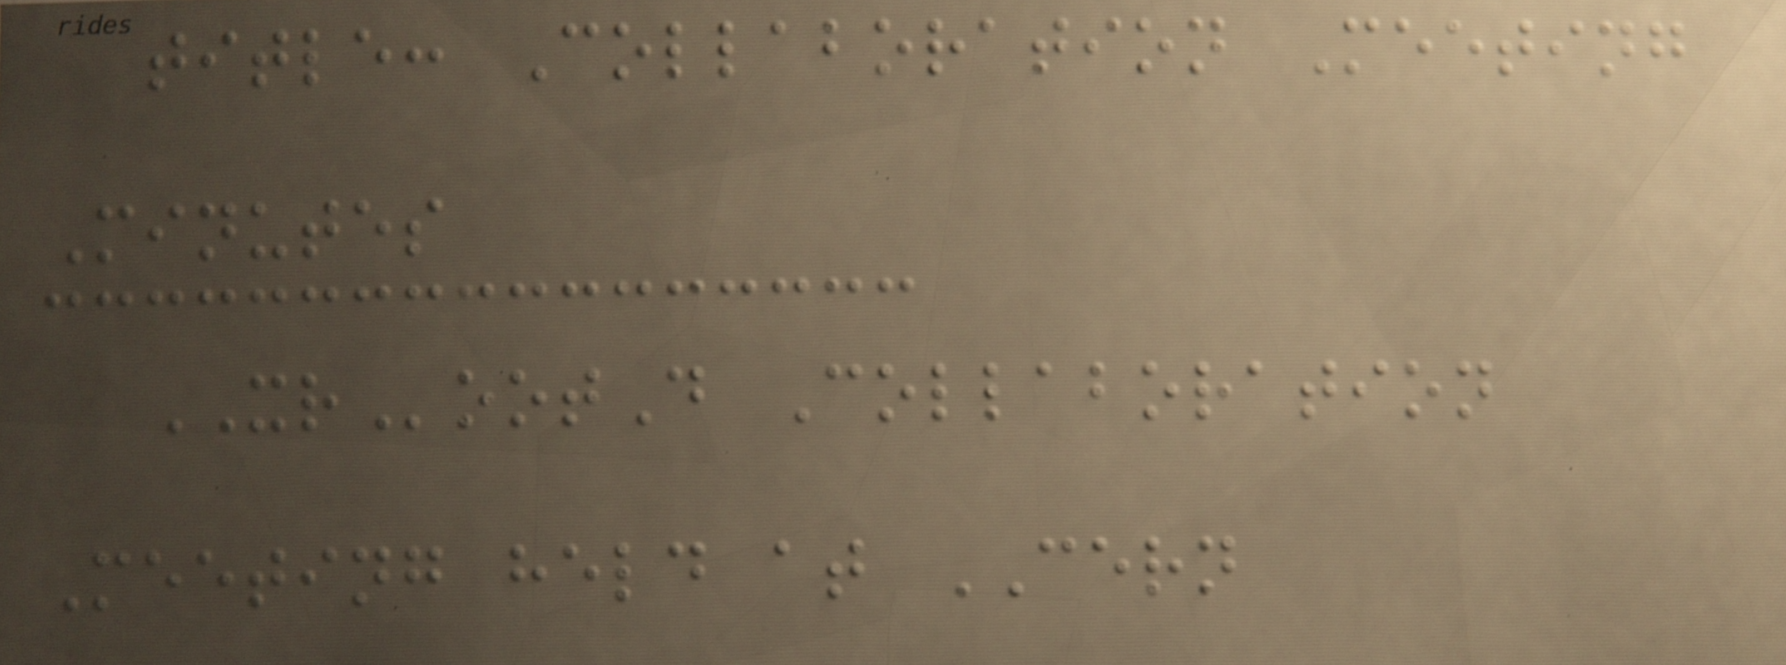title: Collaboration Meeting
Minutes
XRootD Collaboration
Meeting held at CERN
